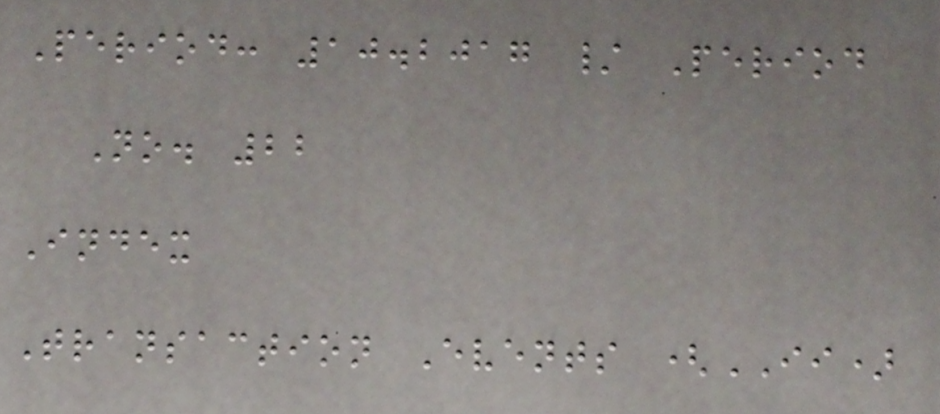Period: 10.2017 / Period
No. 22
Index
Transaction Events (II)
